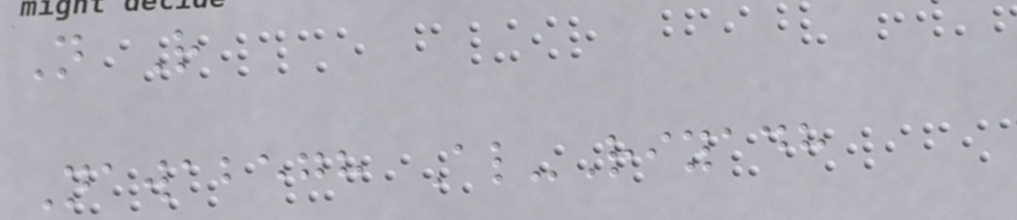N R
Nawabegh Al-Riyadh
